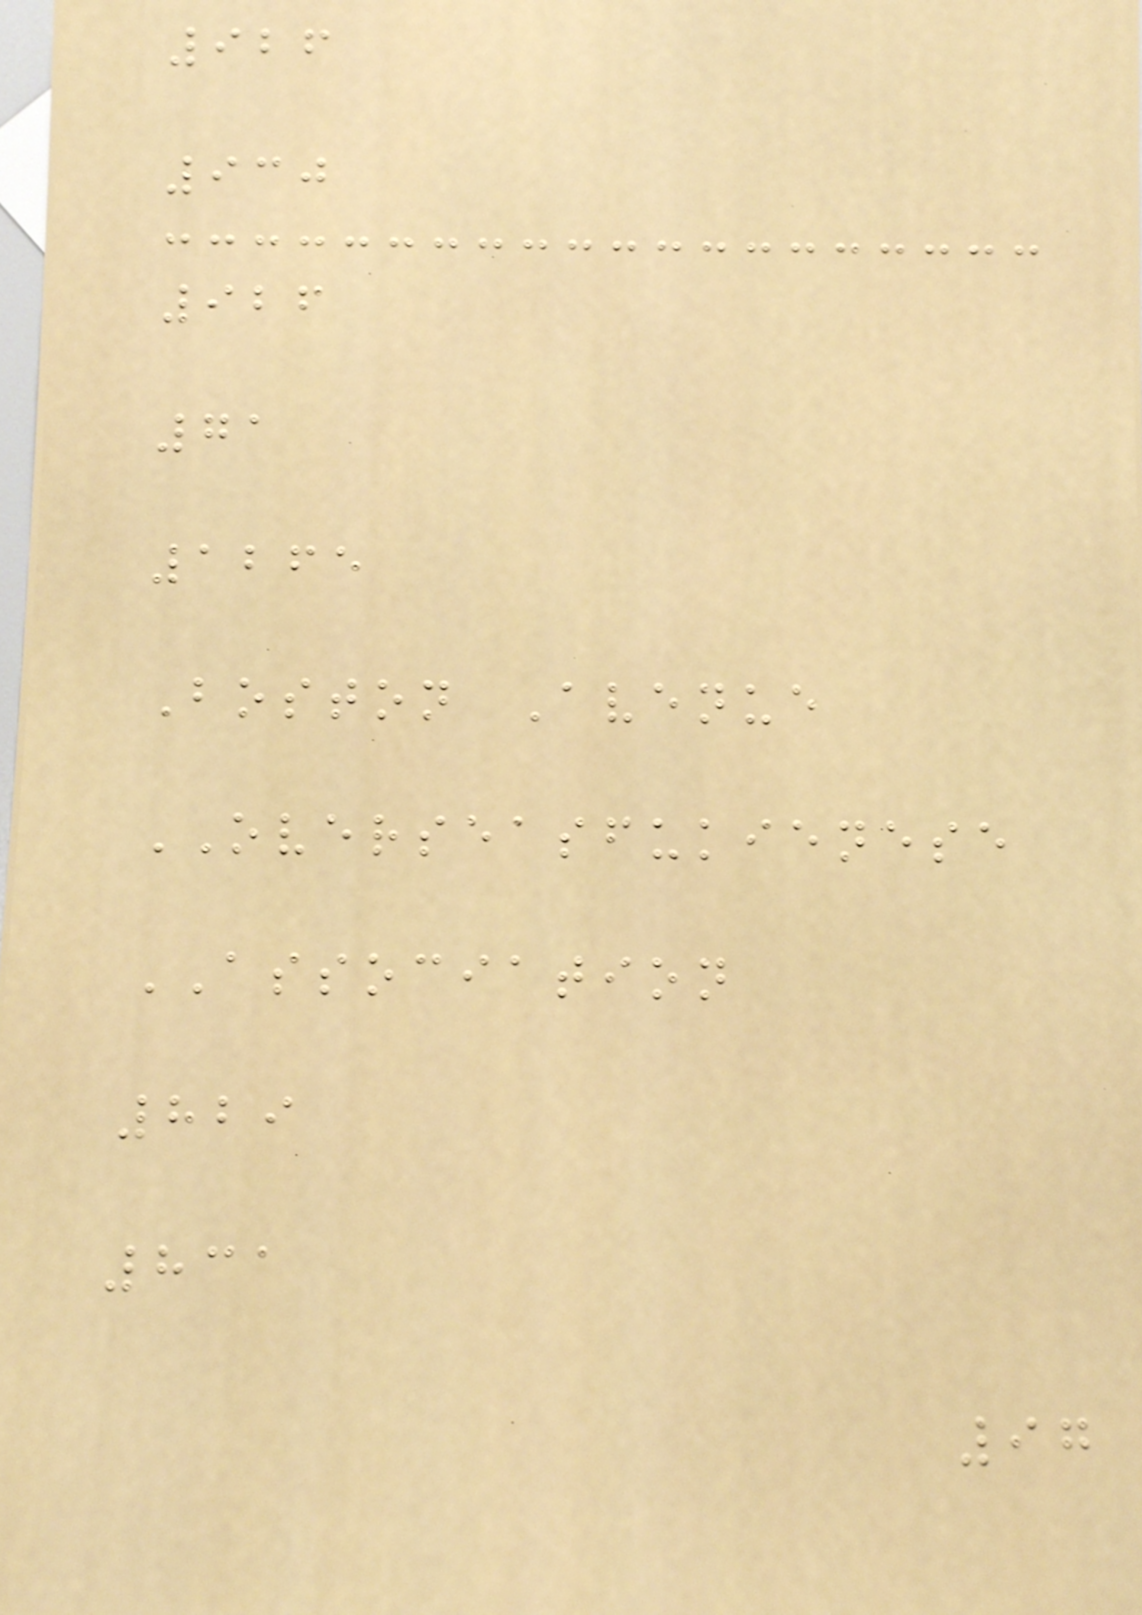926
930
926
71
1265
Boston Avenue
OVERSEASFUKIENESE
ASSOCIATION
829
831
97
